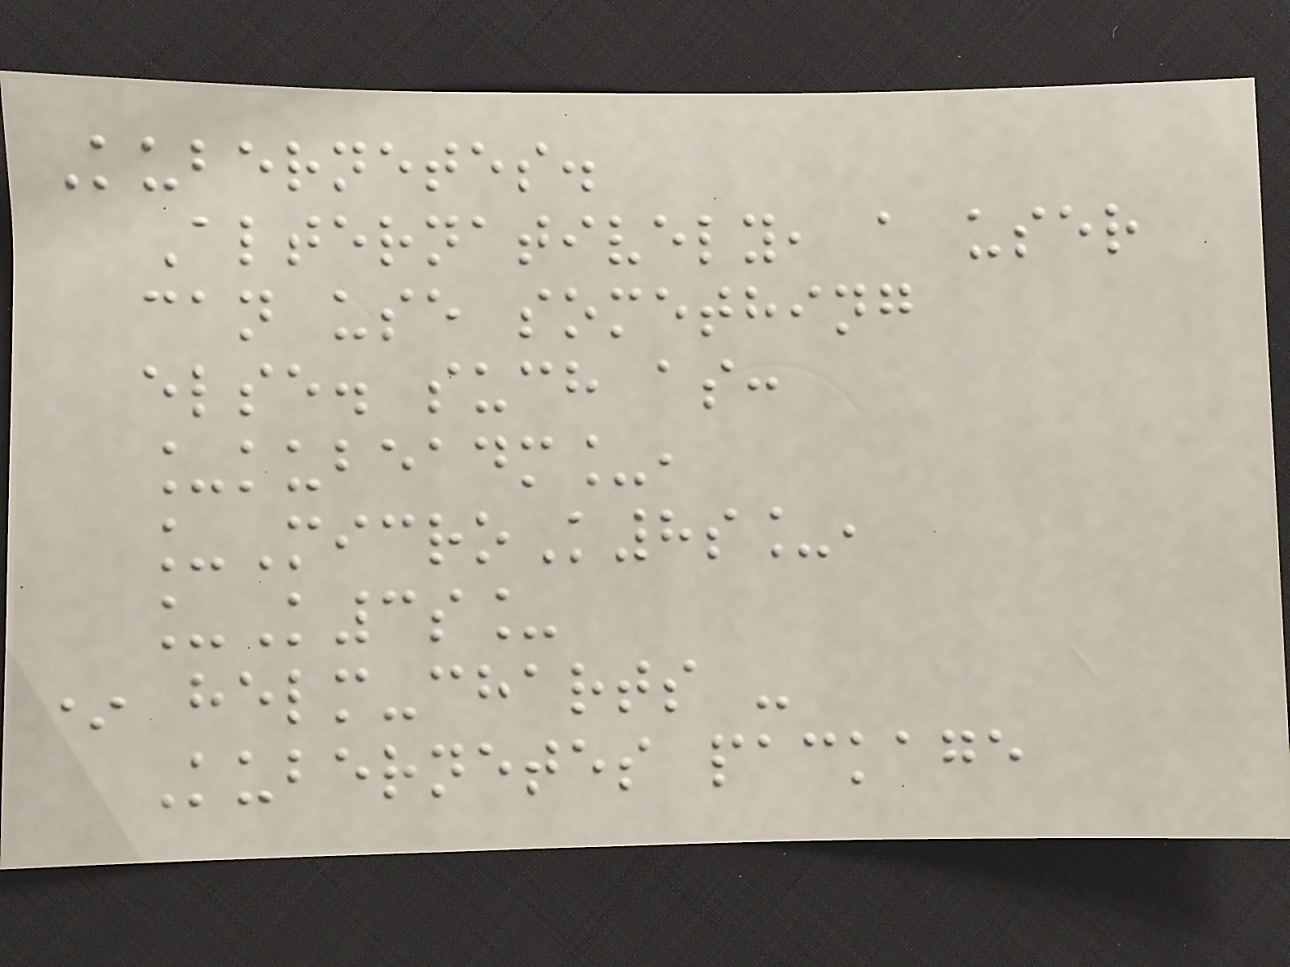Kubernetes.
Alternatively, a user
can use something
else. such as:
_kubeadm_,
_MicroK8s_,
_K3s_
* helm-charts -
Kubernetes package
